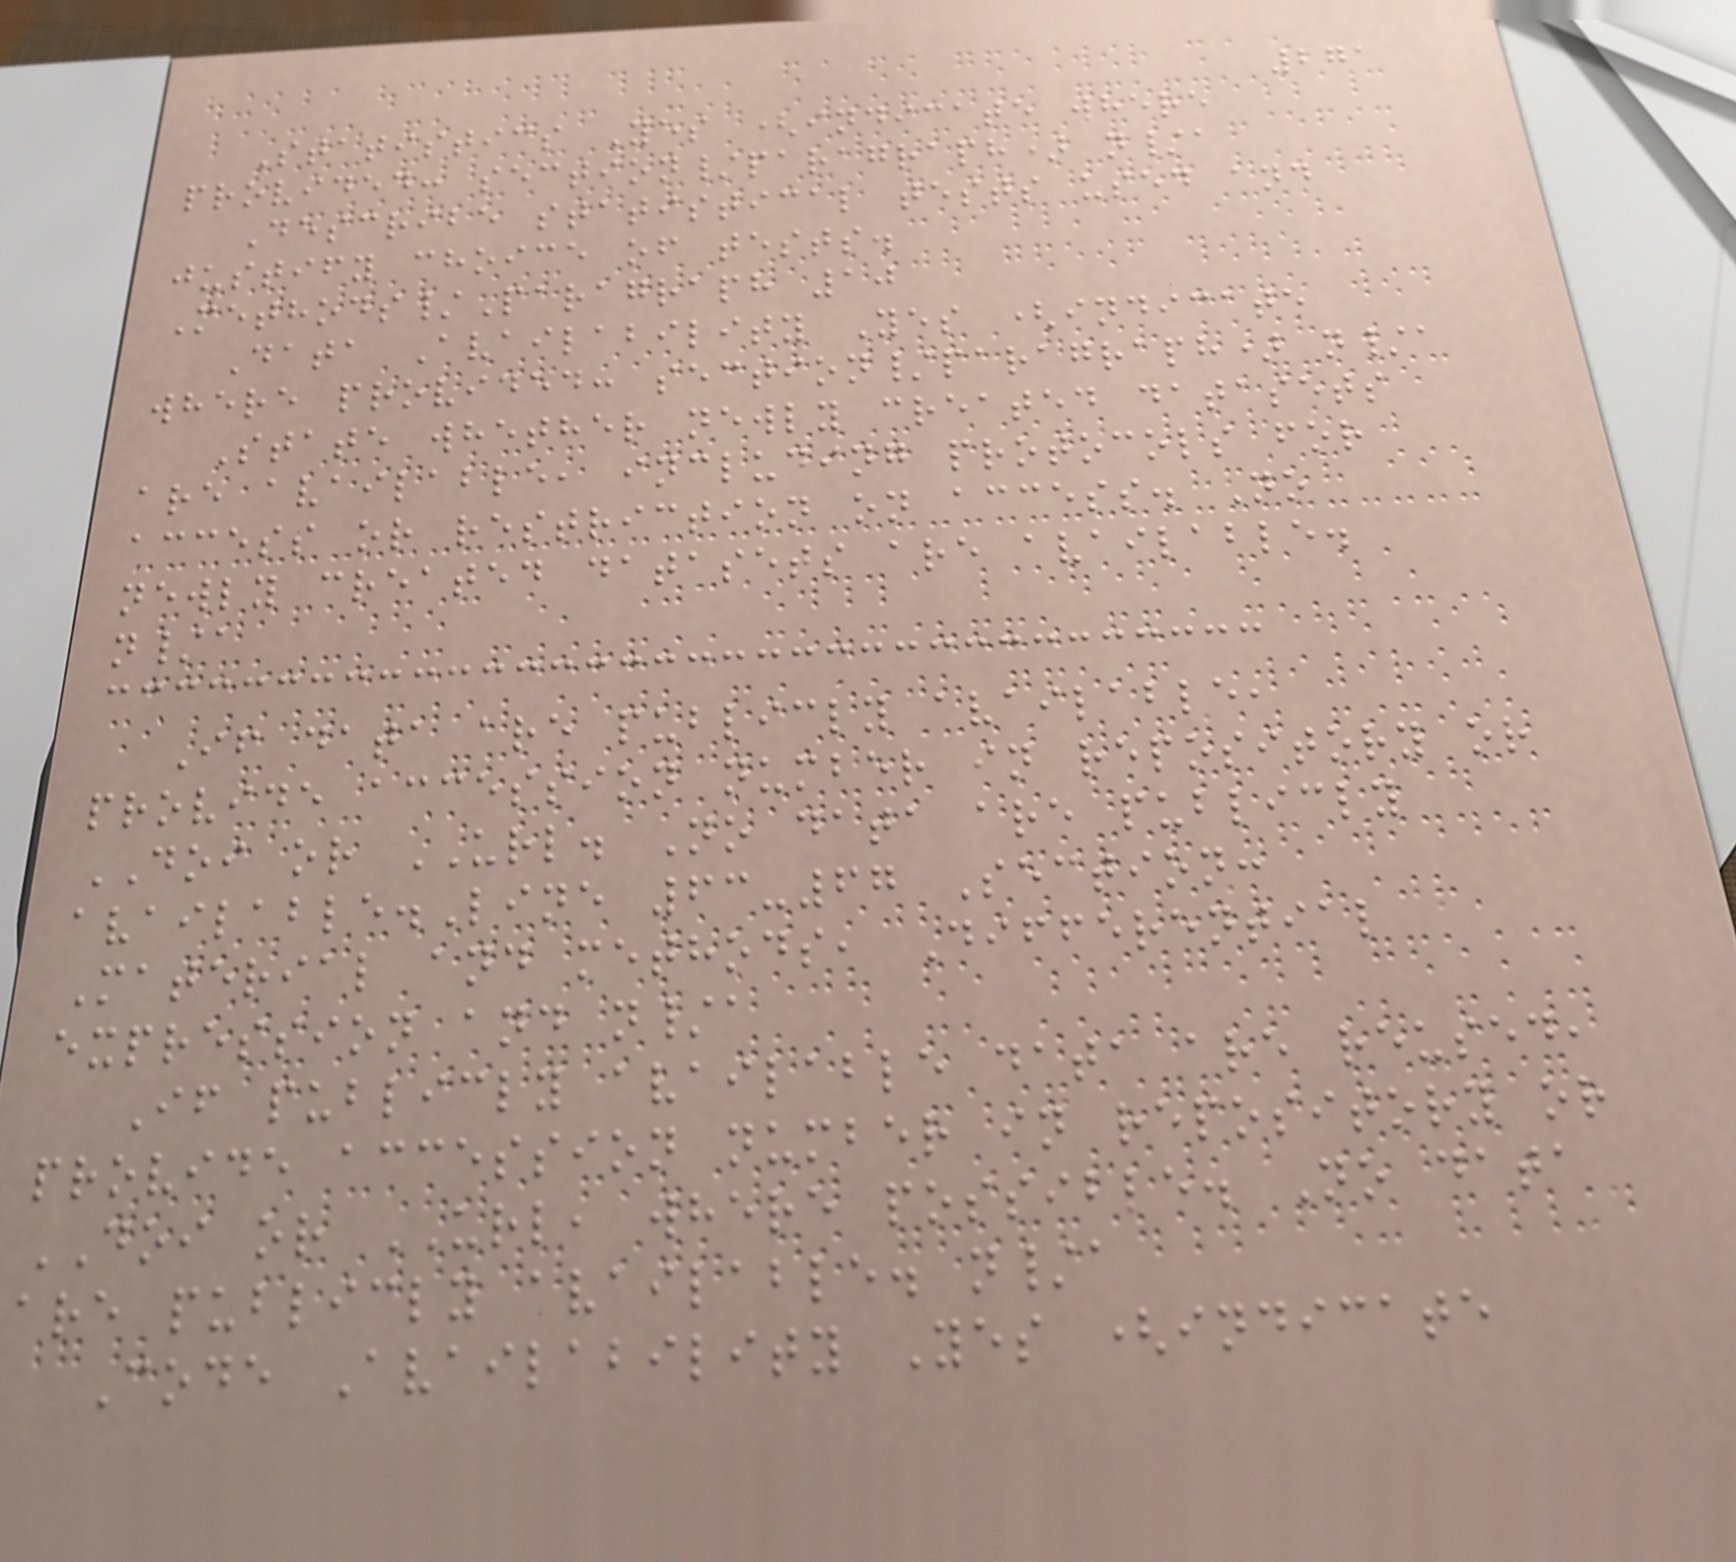271
Statistics Yes (indicate where
provided: section/paragraph) n/a
Describe statistical tests used and
justify choice of tests.
Methods/Paragraph 10
Data Availability Yes (indicate
where provided: section/paragraph) n/a
State whether newly created datasets
are available, including protocols for
access or restriction on access. No
newly created datasets are available.
n/a
If data are publicly available,
provide accession number in repository or
DOI or URL. No data are publicly
available.Line 63-67 Section:
Material and methods, Differential
expression and n/a
If publicly available data are reused,
provide accession number in repository or
DOI or URL, where possible. No data
are publicly available. n/a
Code Availability Yes (indicate
